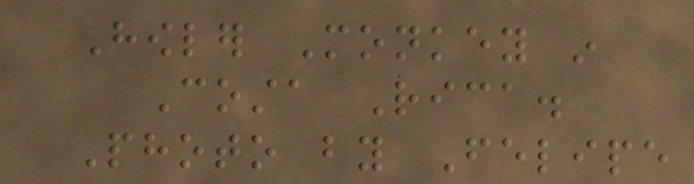Howler Monkey in
Costa Rica.
Photo by Felipe
